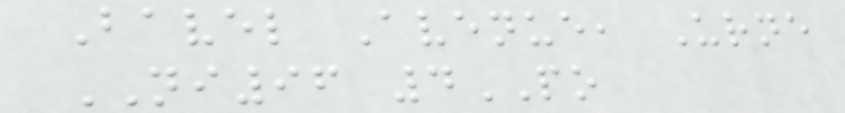Bavel Avenue, Urne
NI96 4PO
